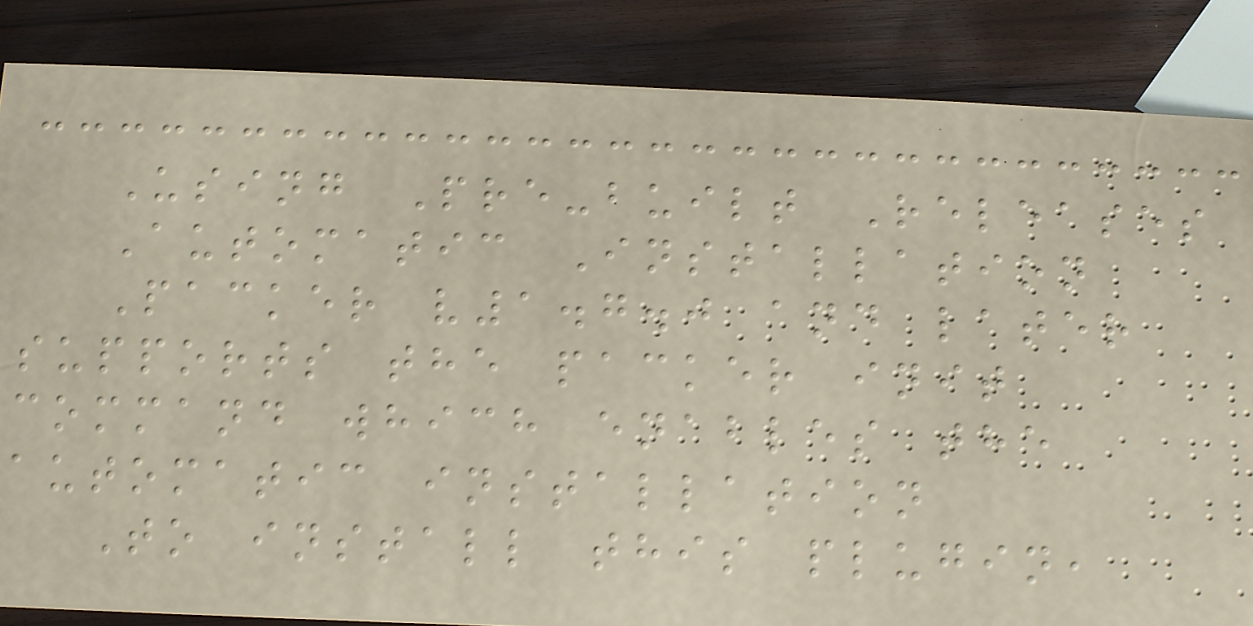Using Pre-built Releases
Automatic Installation
Packer v1.7.0 and later
supports the packer init
command which enables the
automatic installation
To install this plugin,
